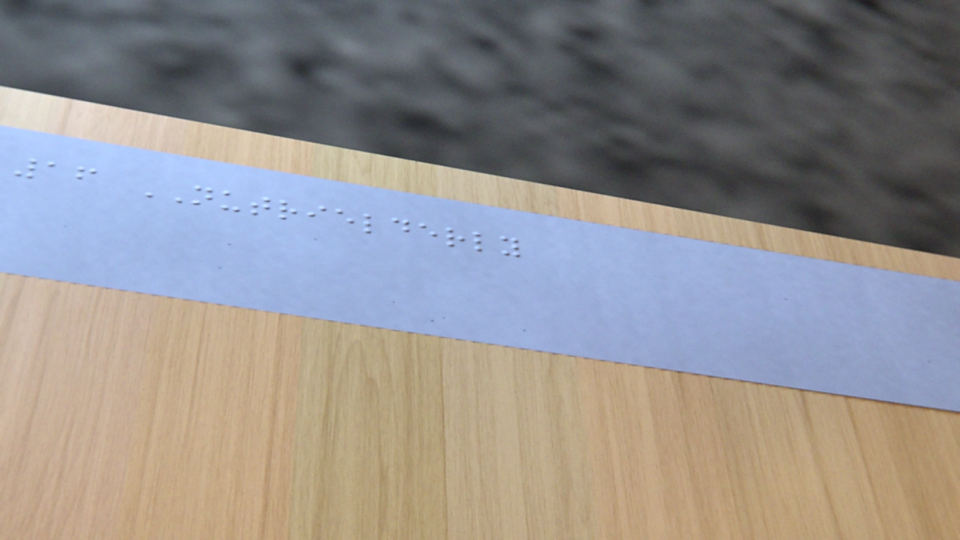16 NUTRIELDERLY
